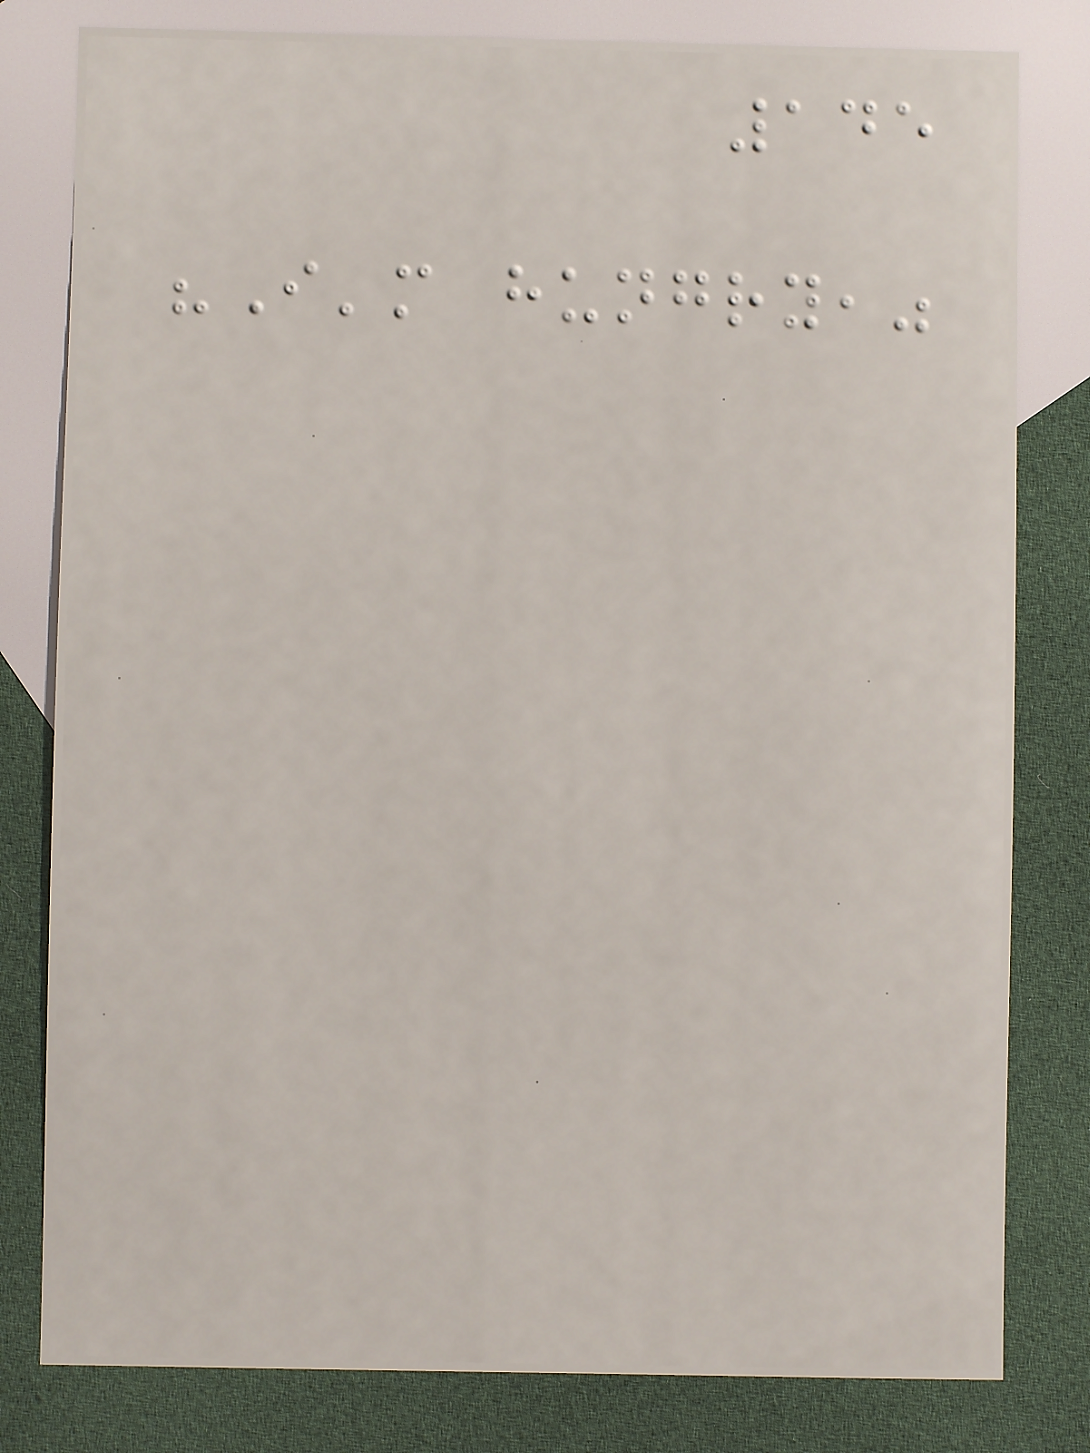145
"I'm hungry,"
